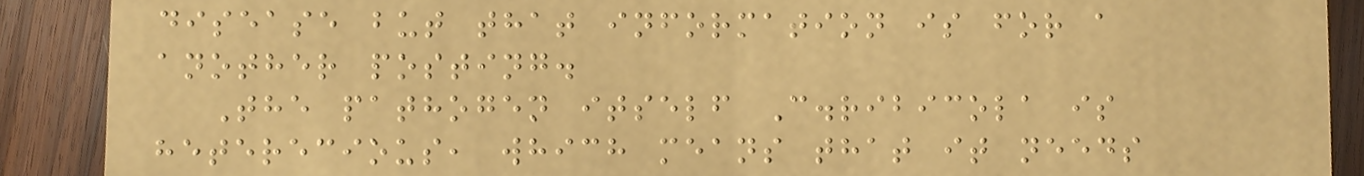disease but that information is for a
another posting.
The pathogen itself C.ribicola is
heterecious, which means that it needs
